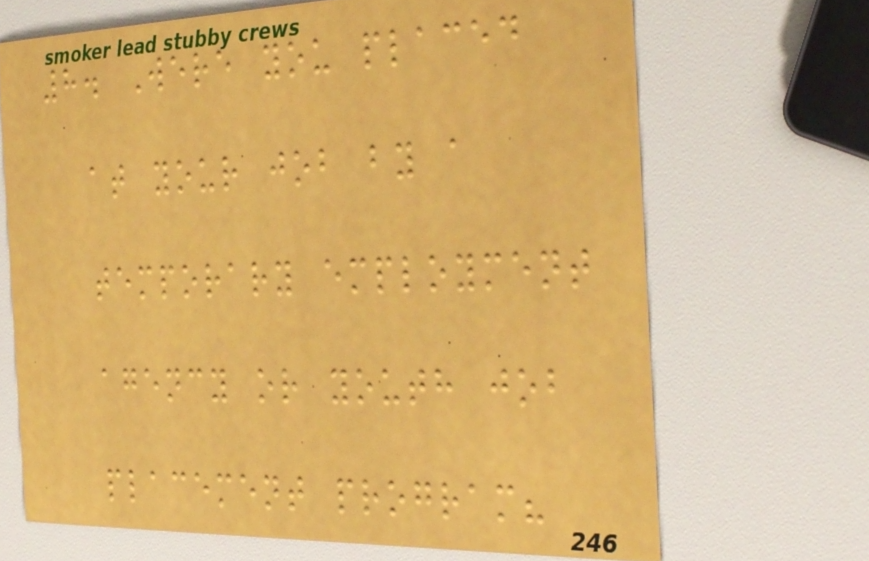8. Were you placed
at your job by a
temporary employment
agency or youth job
placement program?
